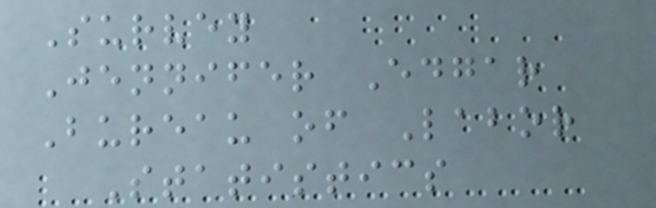Survey
Jennifer Edgar
Bureau of Labor
Statistics
